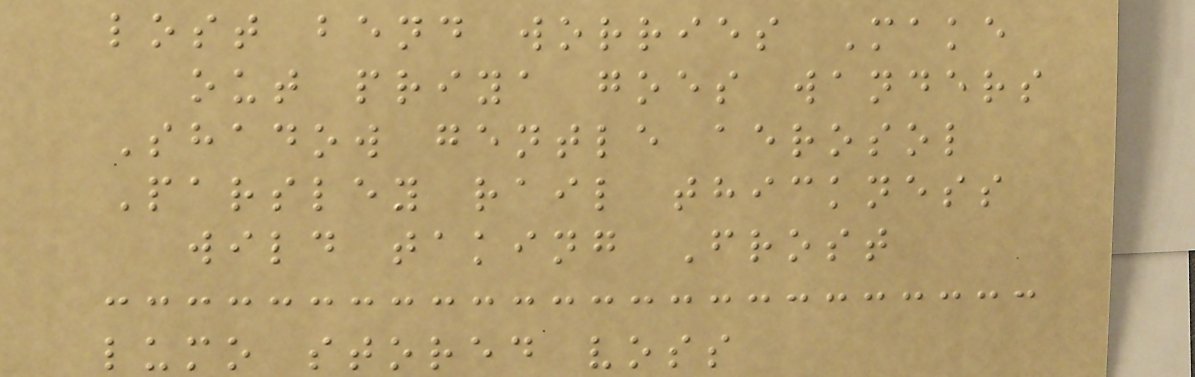lost bend worries Make
out priya goes wanders
Shadow gentle aerosol
Parsley rail thickness
wild taking Frost
lumo stored voss
